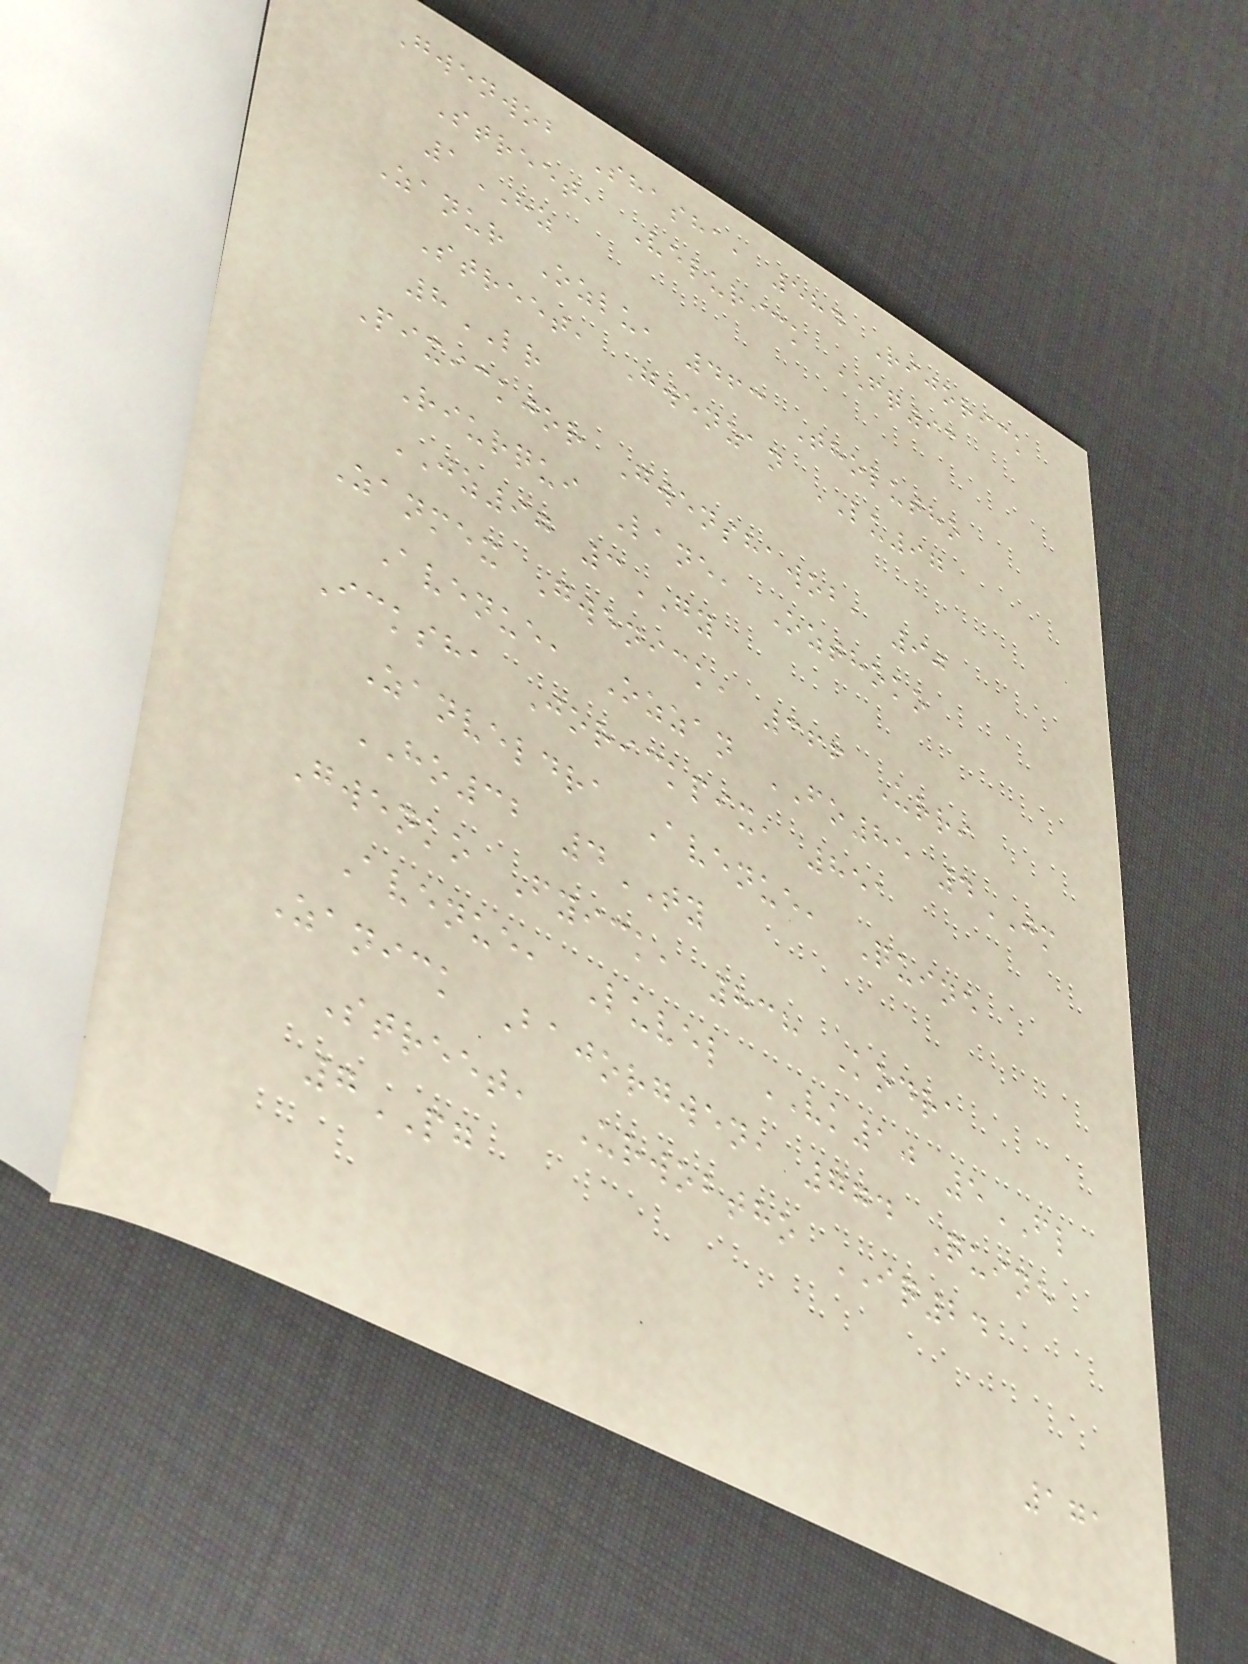Gwenwob Shasha, 584 Rijorick
Street, Velurick FQ93
1HZ
Zanur Ozlu, 463 Tholutho
Street, Gwenzan LU97
8LR
Pixickjor Gwenshawob, 90
Riurqui Lane, Ozthoko
JZ97 3GY
Zanmex Gwenick, 366 Urri
Avenue, Ozzan FO85 4JM
Icksha Jorickpix, 851
Zanveldra Avenue, Quine
HO32 4TY
Gwenko Fyick, 838 Kodra
Avenue, Luvel VK10 5FL
Zanick Bajorgwen, 774 Quine
Street, Urwobtho IQ24
7PG
171
